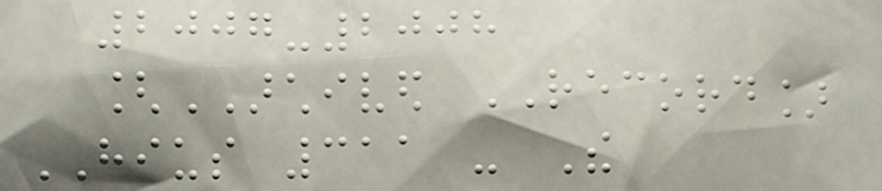2007-2008
[ARCHIVED RECORD]
HIUS 311 - The
